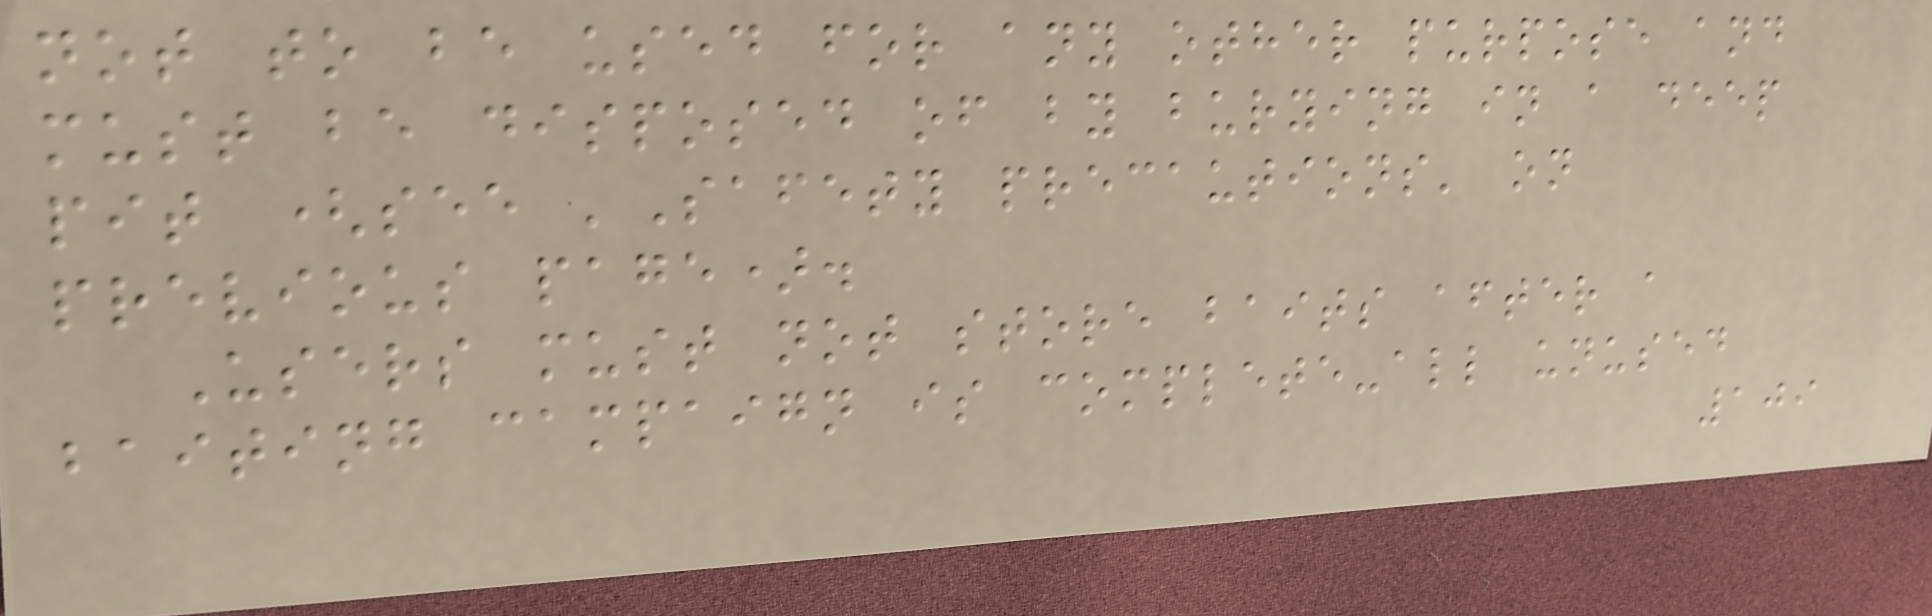not to be used for any other purpose and
must be disposed of by burying in a deep
pit (see 'Safety precautions' on
previous page).
Users must not store baits after a
baiting campaign is complete-all unused
109
